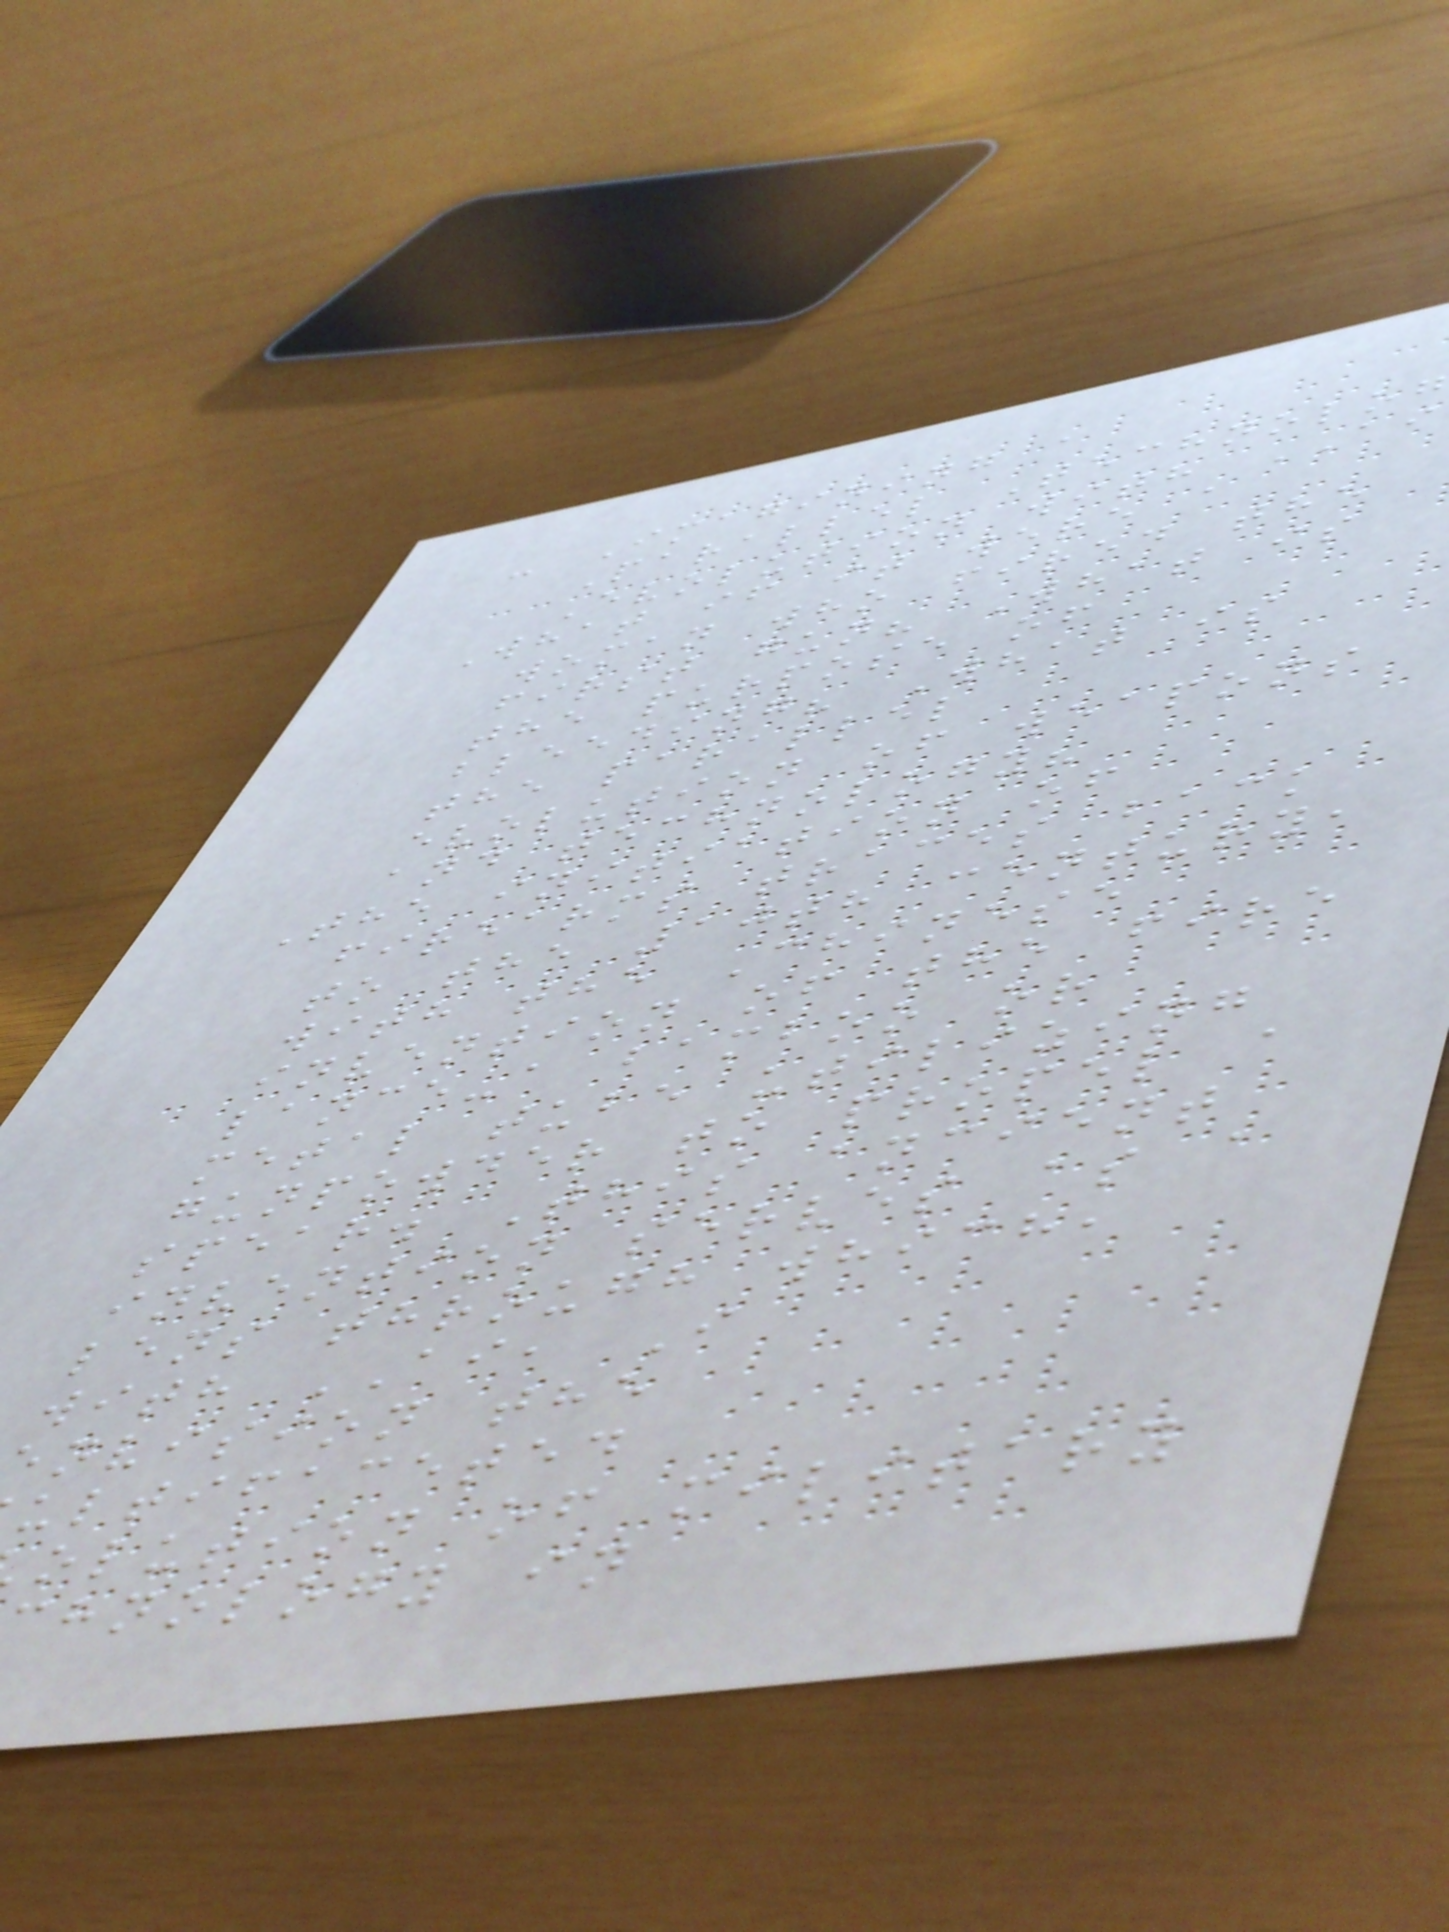- Imagining a
Parallel Technolog
Evolution with AI
What if it were a
woman who fired the
first gun? What is
the purpose of
bleeding? What is
the parallel
evolution of weapons
and technology?
The initiation of
firearms traces back
to the 10th century,
with the Chinese
invention of the fire
lance-a bamboo or
metal tube utilizing
gunpowder to propel a
spear. This ancient
invention serves as a
lens through which,
with AI, I
nvision the
ultifaceted
olution of military
hnology in
